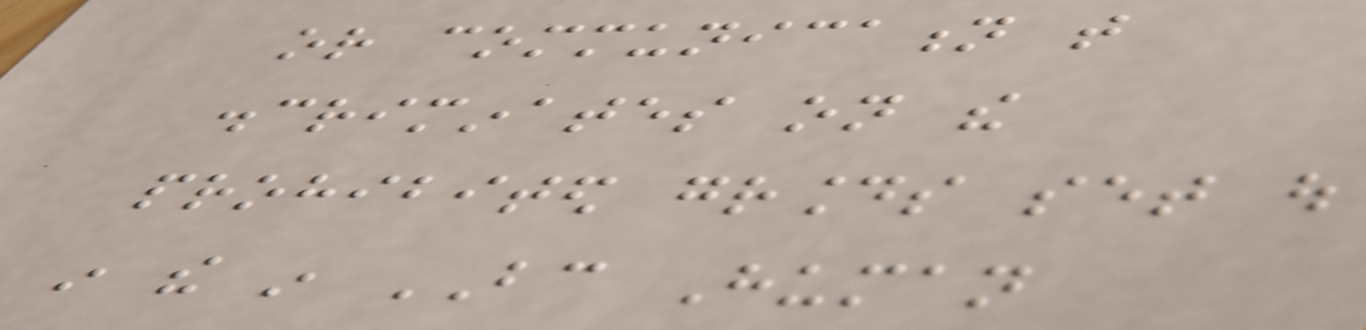or communication that
discriminates on the
prohibited grounds set out
in the in BC Human
